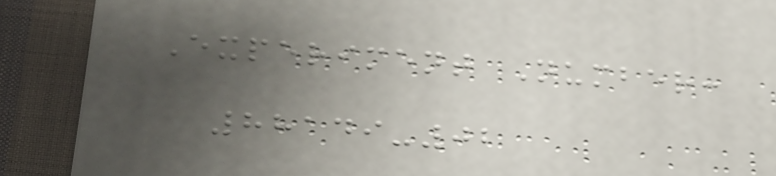Experiment Number:
88149-02
